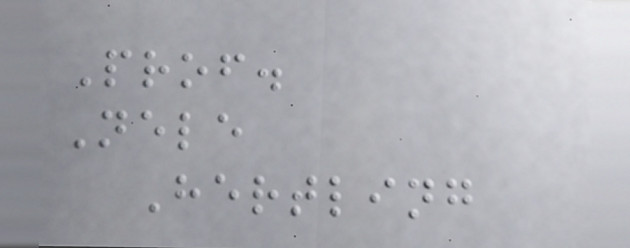Prof.
Nele
Hertling
